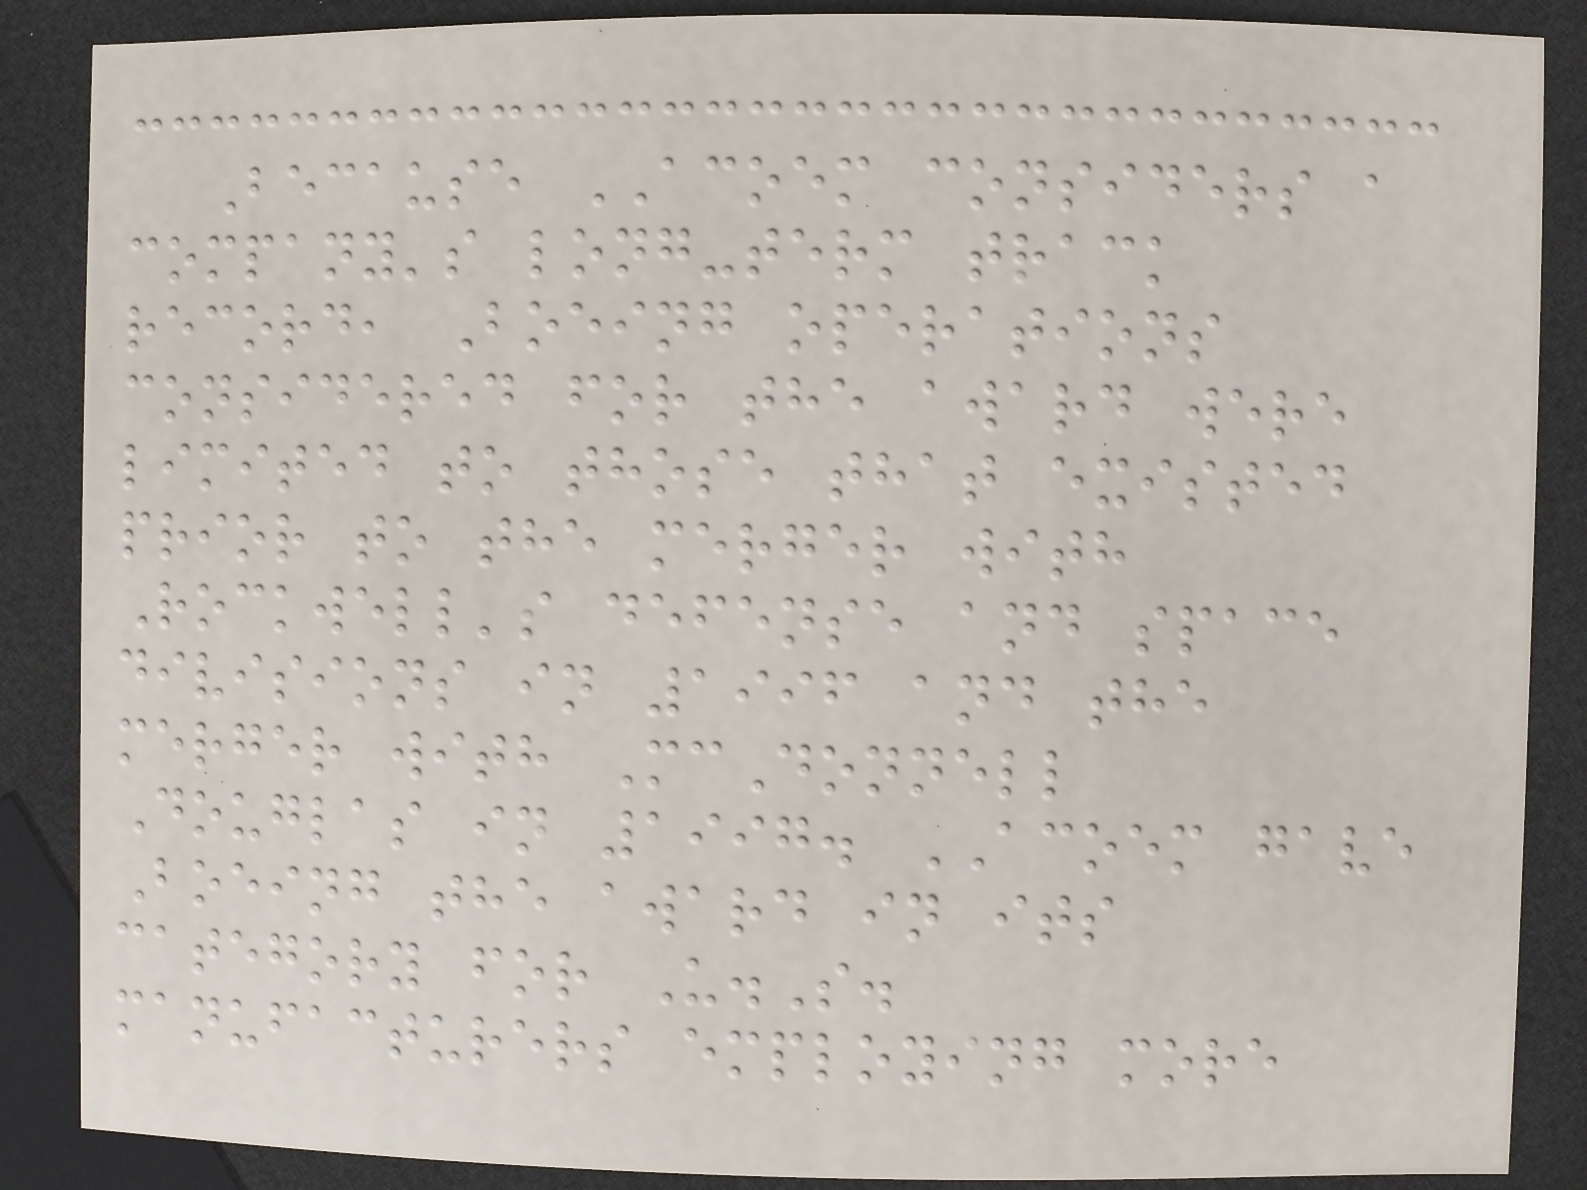Because ACOEM considers a
company's long-term track
record, Boeing operations
considered for the award were
limited to those that existed
prior to the merger with
Rockwell's defense and space
divisions in 1996 and the
merger with McDonnell
Douglas in 1997. ACOEM gave
Boeing the award in its
category for U.S.
manufacturers employing more
